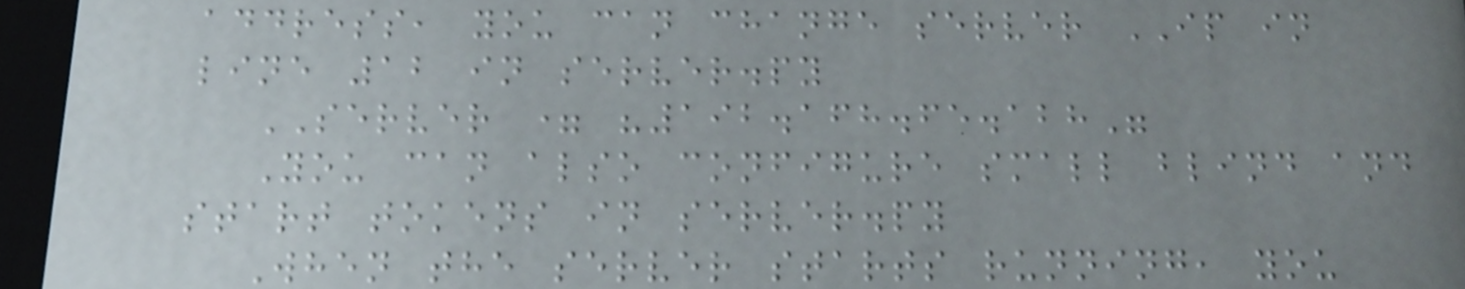address, you can change server IP in
line 12 in server.py
SERVER = "192.168.65.128"
You can also configure small blind and
start tokens in server.py
When the server starts running, you
